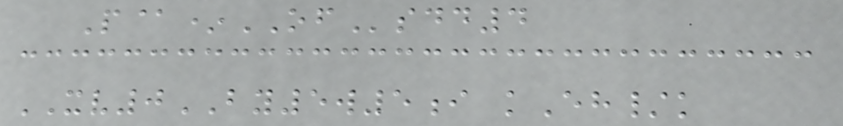P@*OFsdd4
XV0BY5w5i kEh/k
